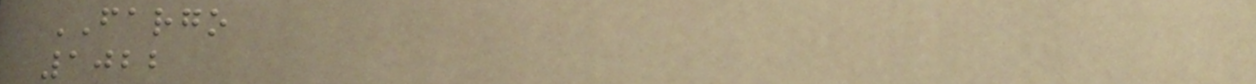FARGO
1022
